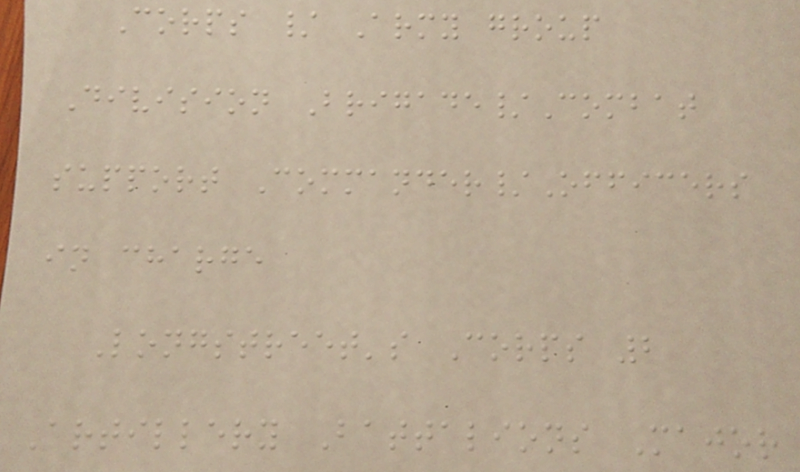Corps / Army group
Division Brigade/Combat
support Commander/Officers
in charge
Longstreet's Corps 2
Artillery Battalions Major
